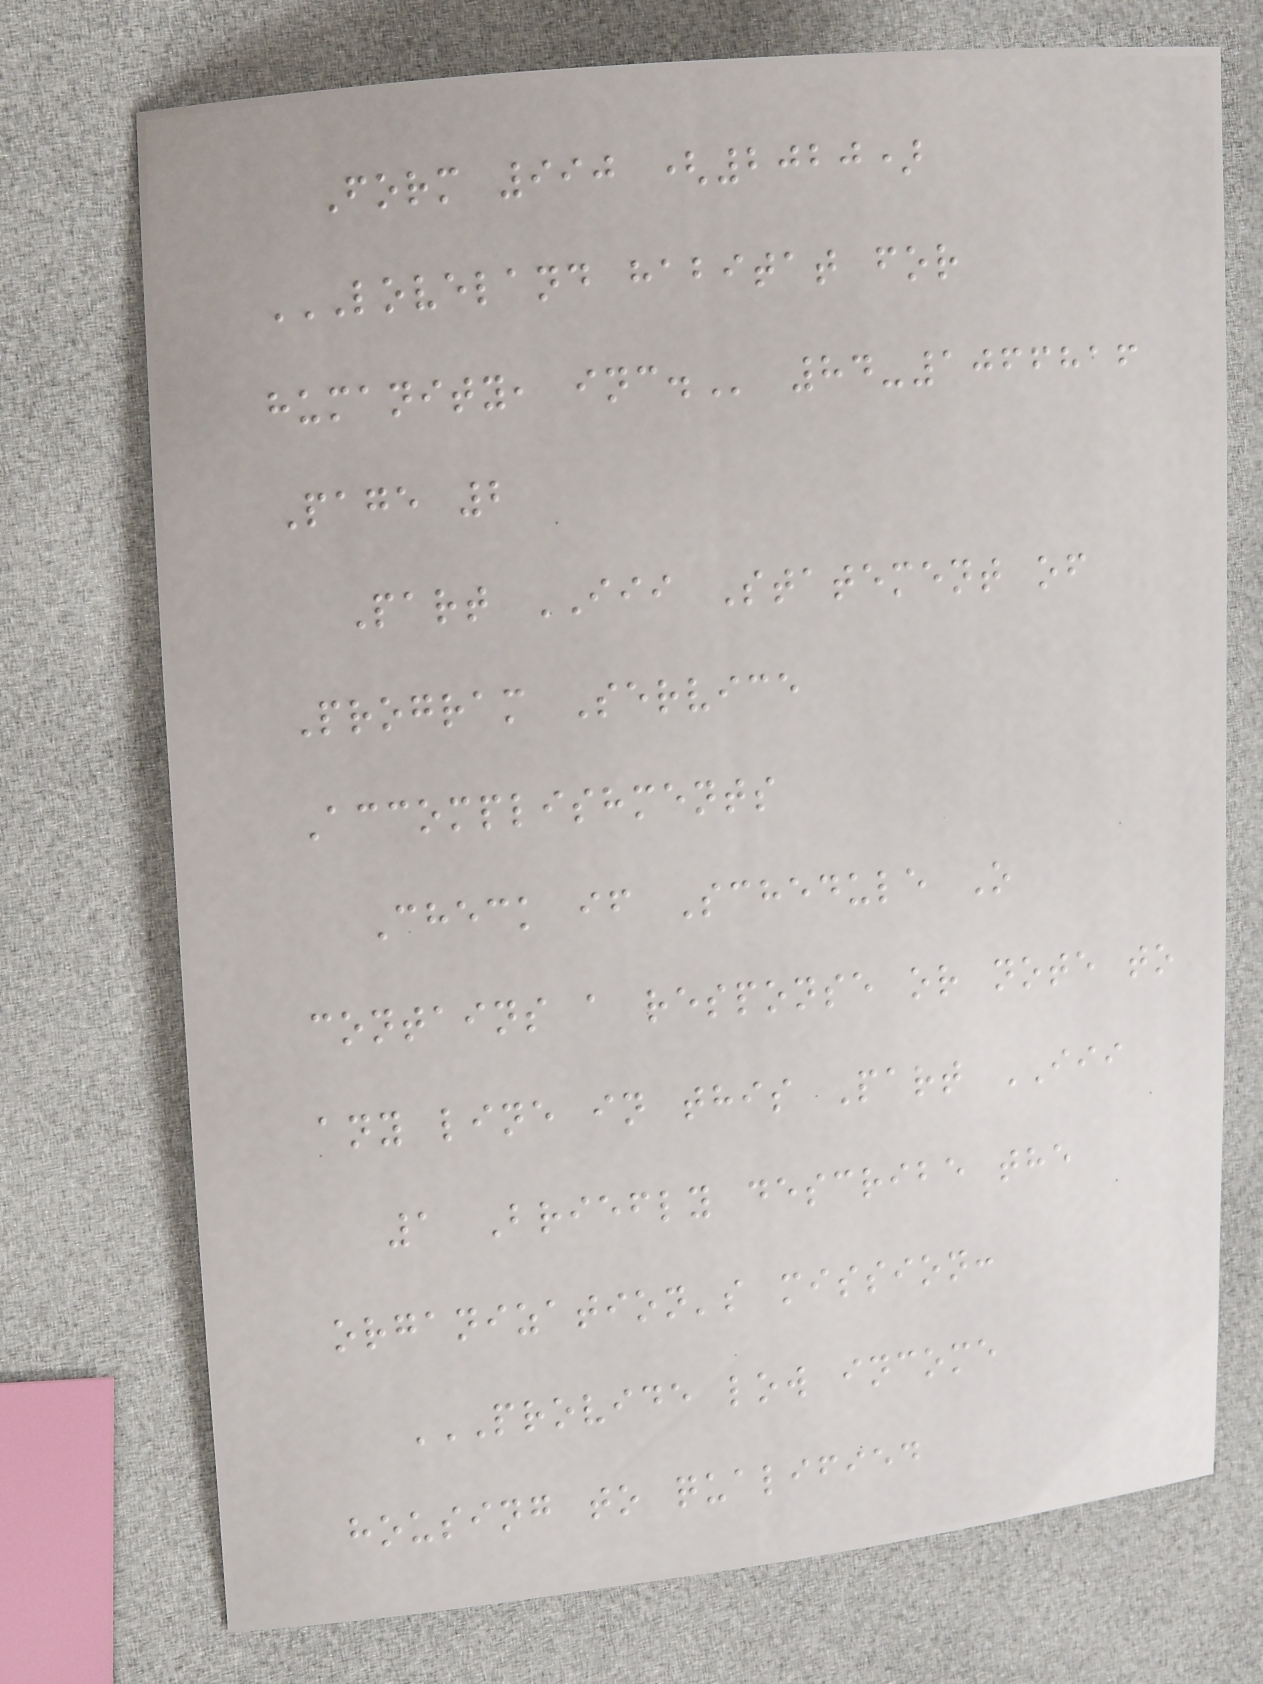Form 990 (2020)
LOVELAND HABITAT FOR
HUMANITY, INC. 84-1066816
Page 2
Part III Statement of
Program Service
Accomplishments
Check if Schedule O
contains a response or note to
any line in this Part III
1 Briefly describe the
organization's mission:
PROVIDE LOW INCOME
HOUSING TO QUALIFIED
